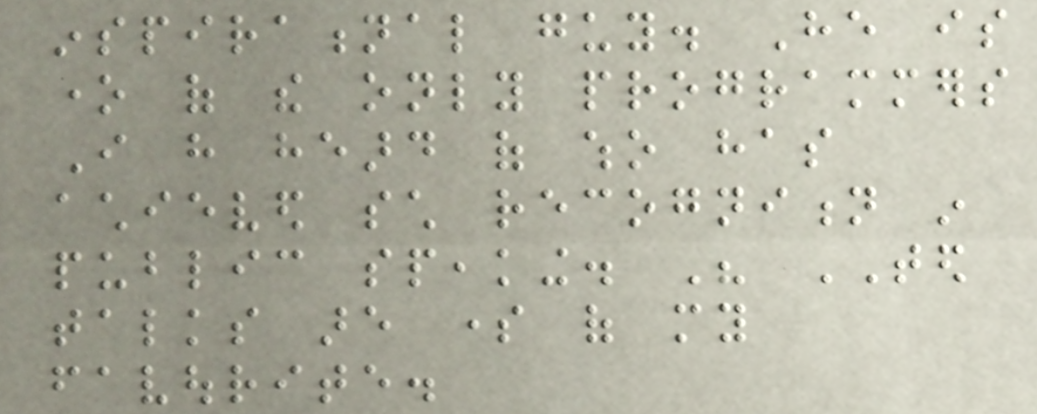inspirational guy. He is
one of the only programmers
I have heard of who has
achieved such recognition in
public speaking. His TED
talks are some of my
favourite.
